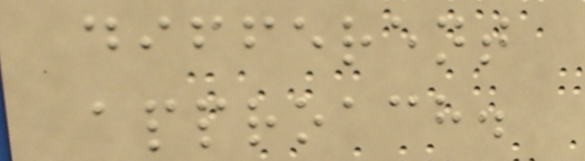different
approach.
